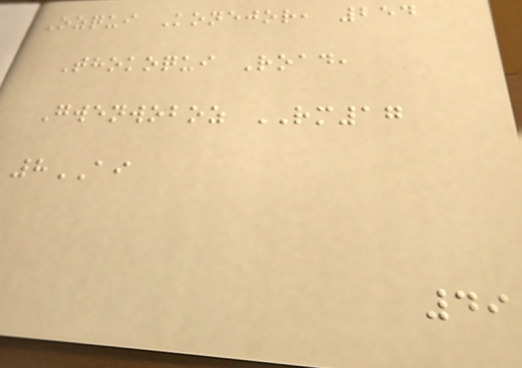Ozqui Konejor, 254
Thokoqui Road,
Gwenwoboz RM17
8AI
49
